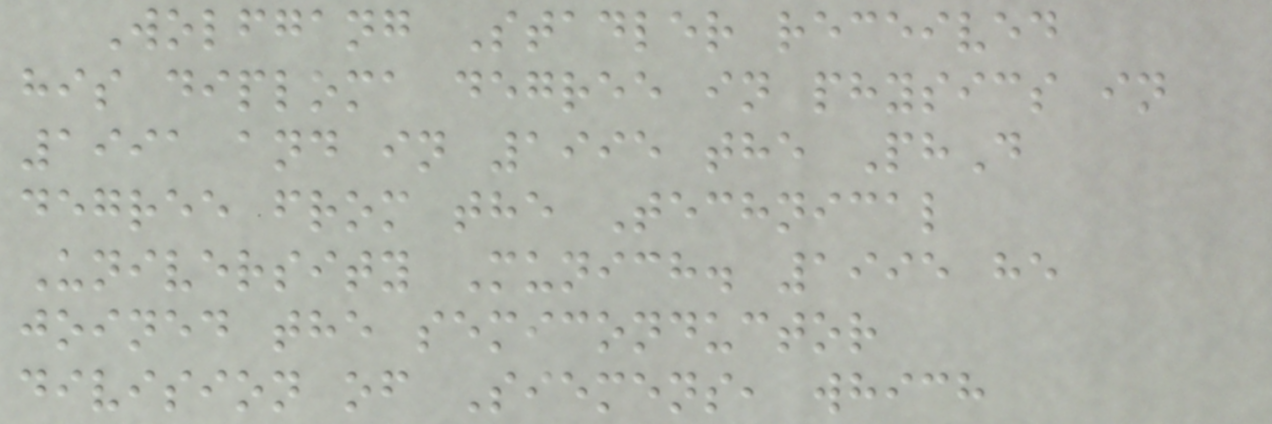Wolfgang Stadler received
his diploma degree in physics in
1991 and in 1995 the PhD
degree from the Technical
University Munich. 1995 he
joined the semiconductor
division of Siemens, which
